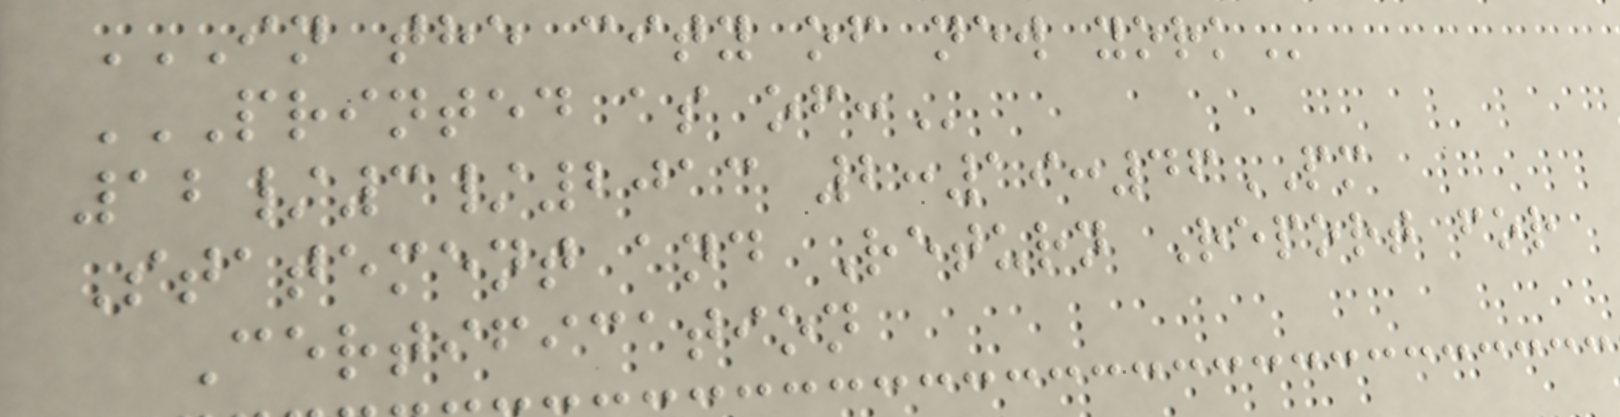IN THE CITY OF NEW YORK
PRINTED AS OF:
12/3/2013 2:19:46PM
Statement and Return Report for
Certification
